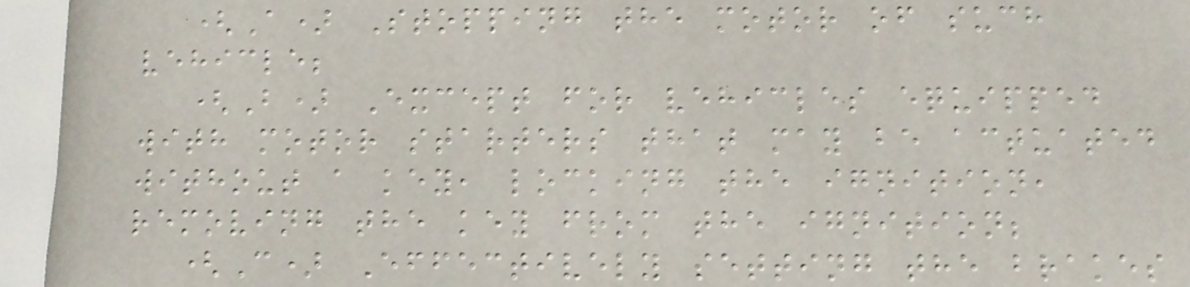(A) Stopping the motor of such
vehicle;
(B) Except for vehicles equipped
with motor starters that may be actuated
without a key, locking the ignition,
removing the key from the ignition;
(C) Effectively setting the brakes
